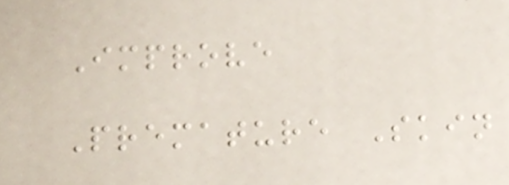Improve
Premature Skin
